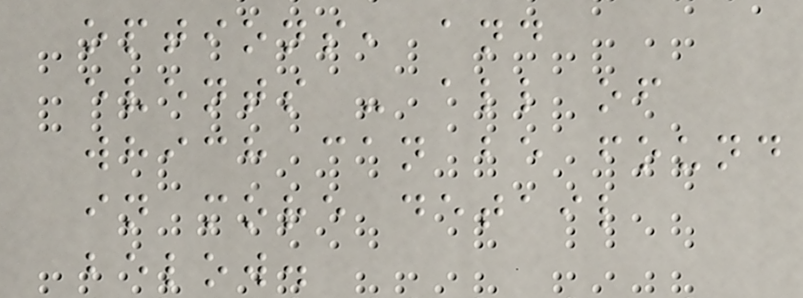options, and
events - all of
which can be found
in more detail
below.
